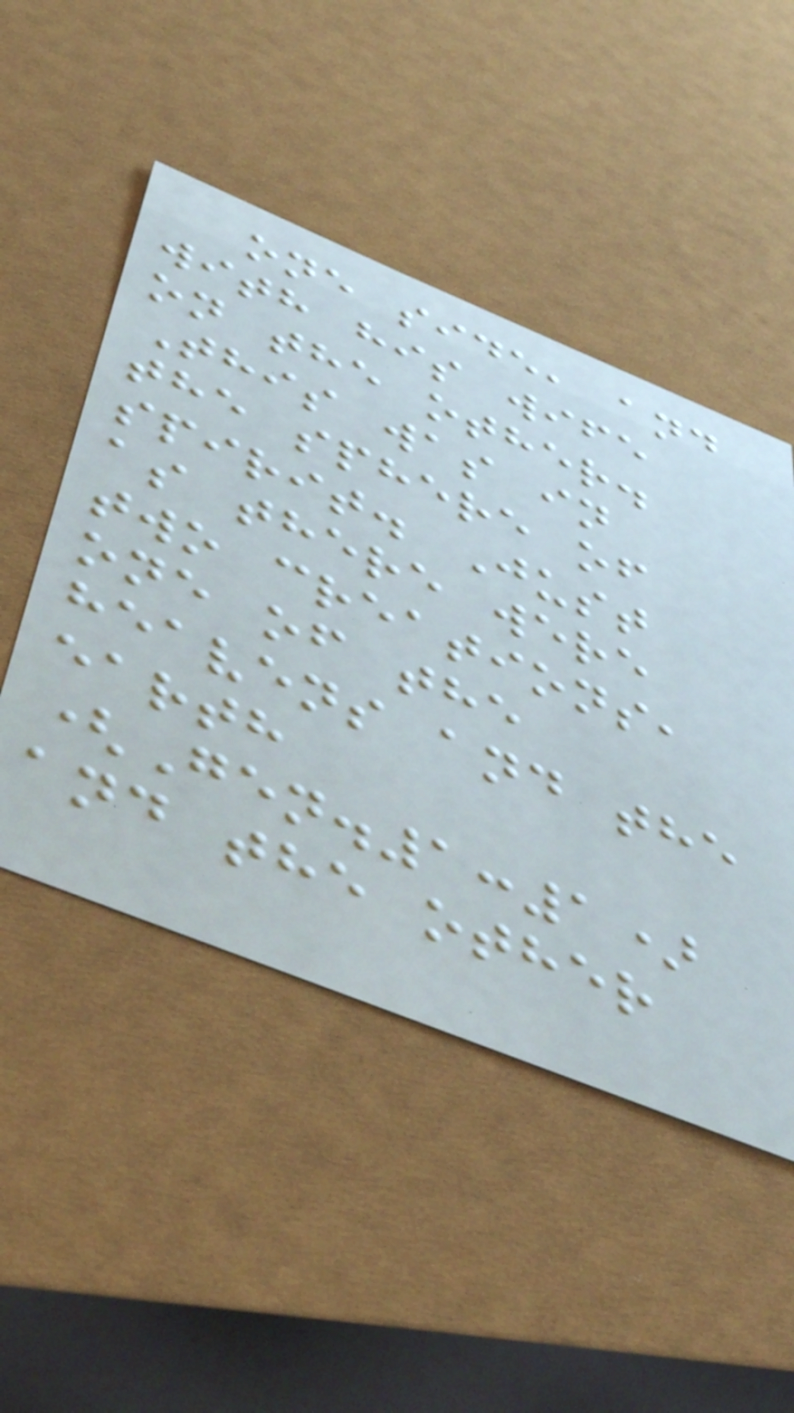one side, and
with his wife
on the other.
This was in
the sphere of
spirit. Just
as there were
two creations,
one of the
heavens and the
earth
(Gen.1:1)
and the other
